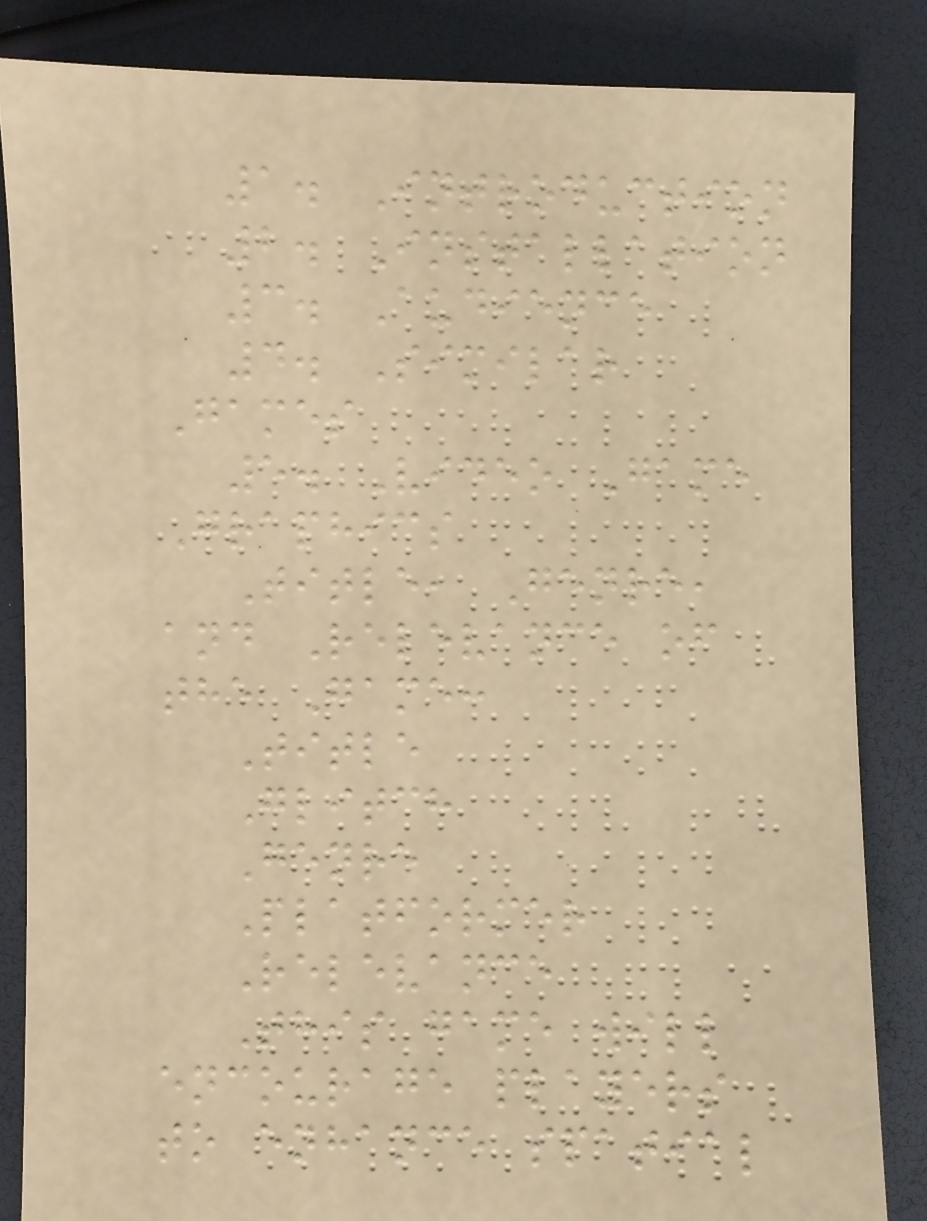1. Introduction
2. Installation
3. Audience
4. Similar
Games
5. Video Game
Graphics
Title, Genre,
and Relevance of
the Game:
Title
Glitch
Genre
Platformer
Relevance
This game will
encourage players
to enhance spatial
